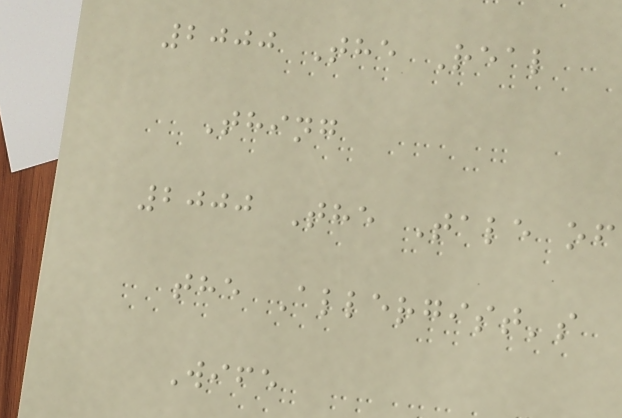2000 The Real
Thing
2000 The Tale of
the Allergist's
Wife
